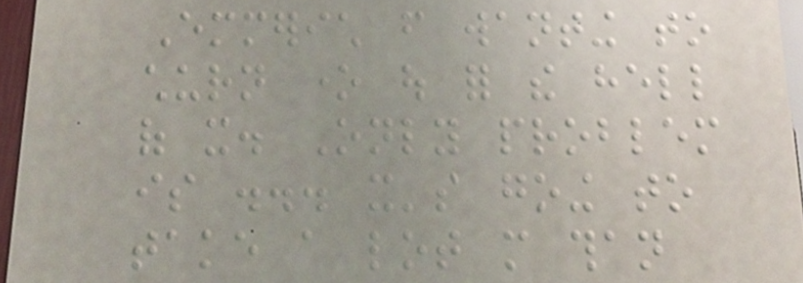Emmerich from wanting to
churn one out for the hell
of it. Only problem
is ... it's going to
take a lot more than
